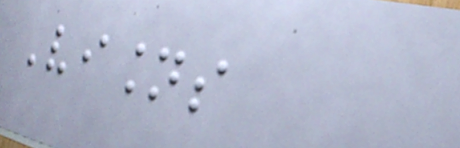Visions
